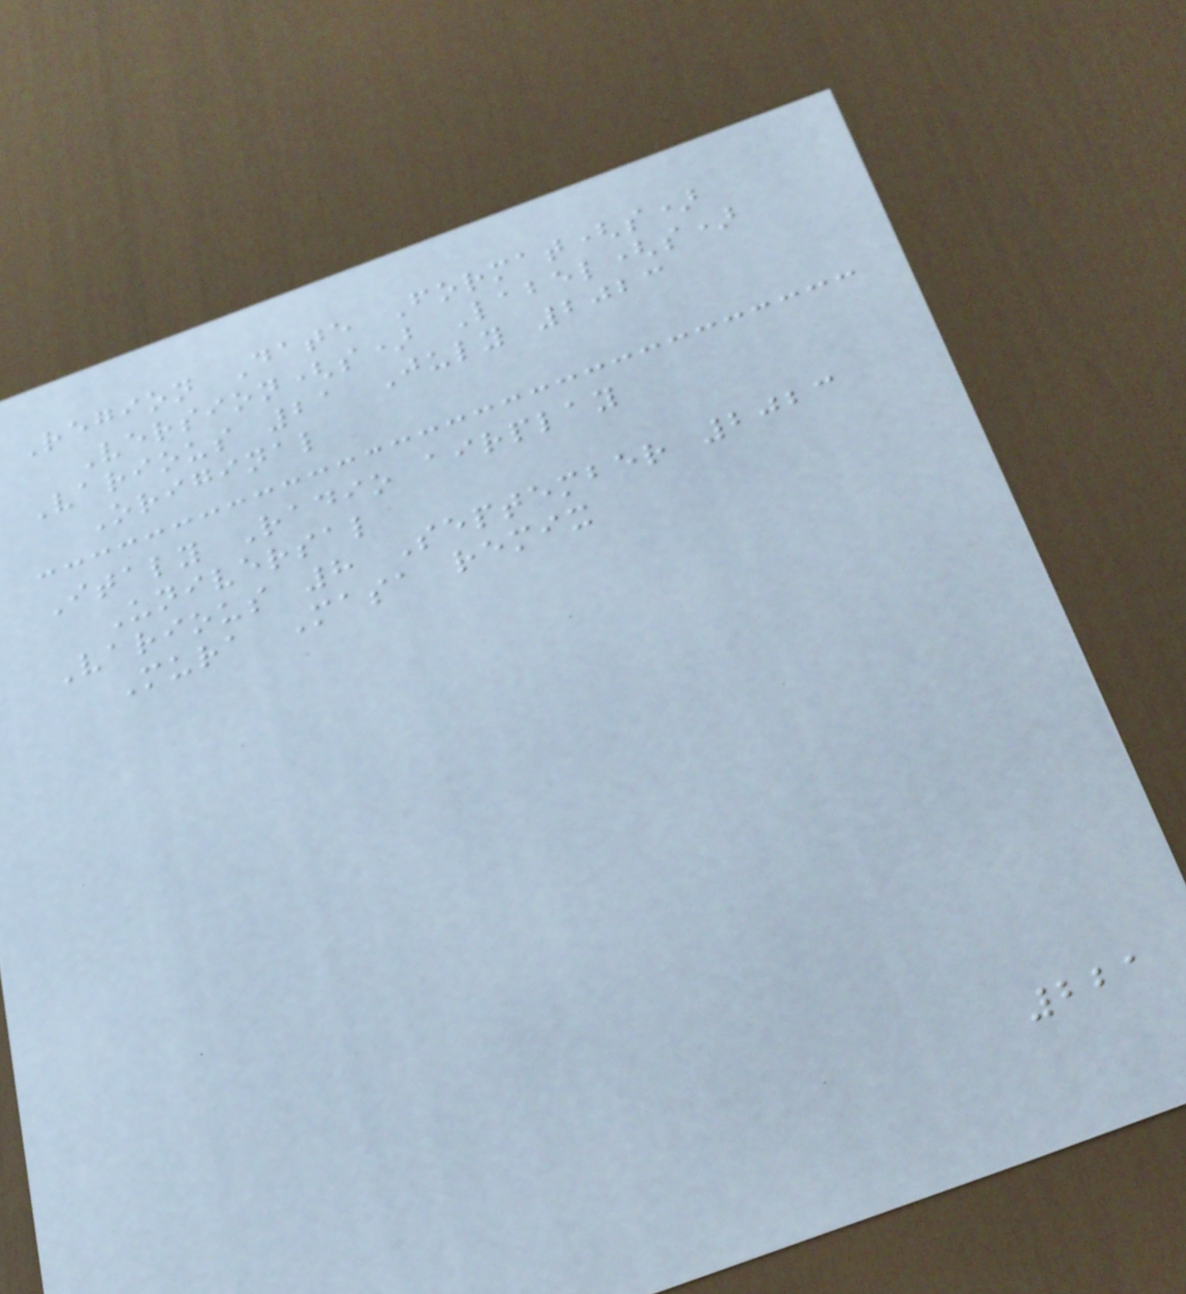Region Date Format(s)
Version(s) Label(s)
Various 21 July 2023
Original
Italy Radio airplay
Universal
Various 8 September 2023
Mura Masa remix
221
